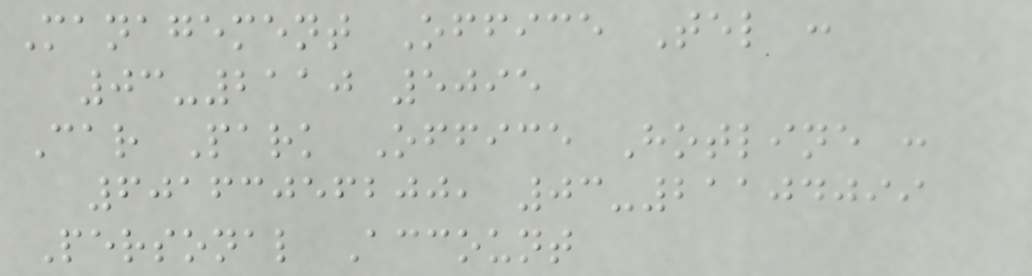Management Office Tel :
03-2110 5095
Car Park Office Hotline :
60163056200, 03-21104099
Personal Account
